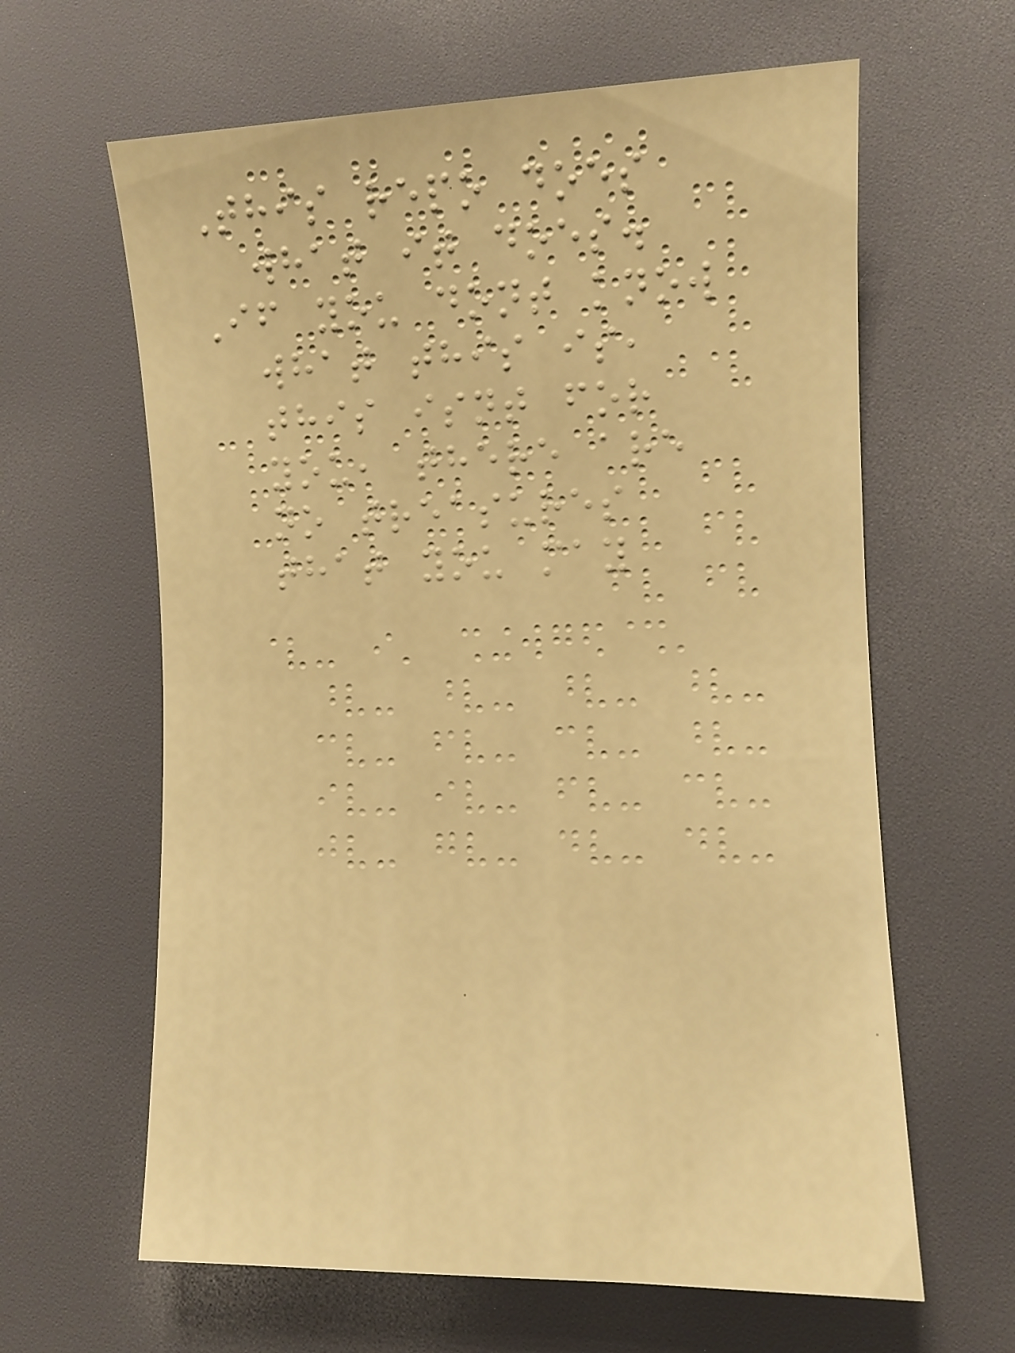This repo does
what it does.
If you dont know
what this is,
this isnt for
you, there are
no treasures
that you may
